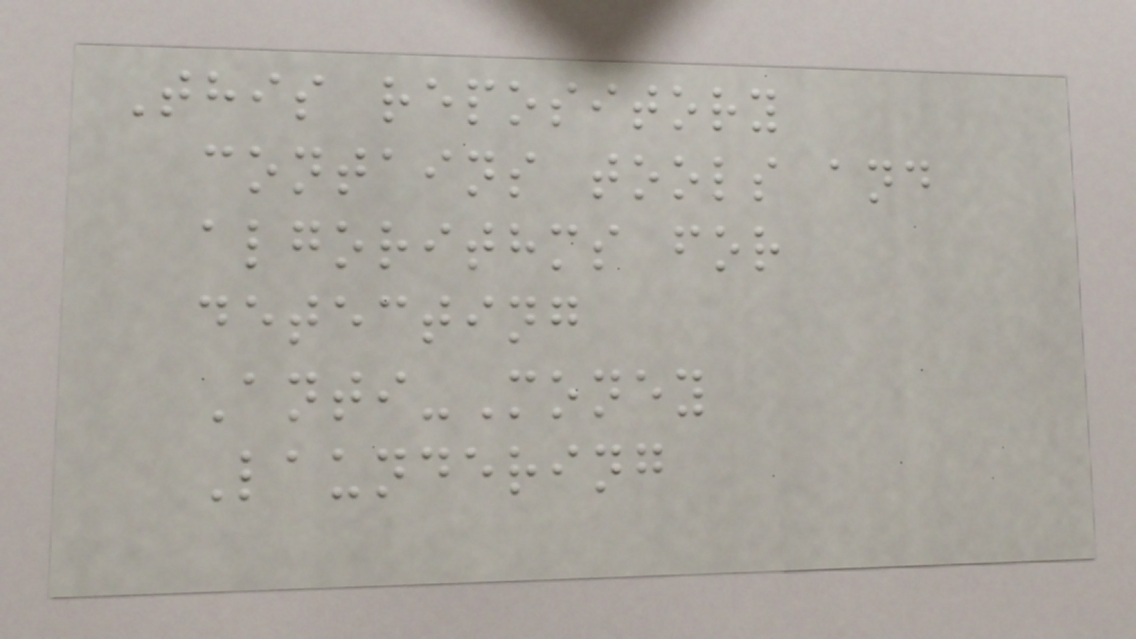This repository
contains tools and
algorithms for
detecting
Anti-Money
Laundering
